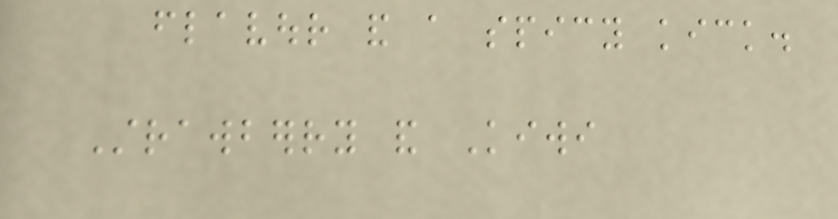flavour and a spicy kick.
Strawberry and Kiwi
